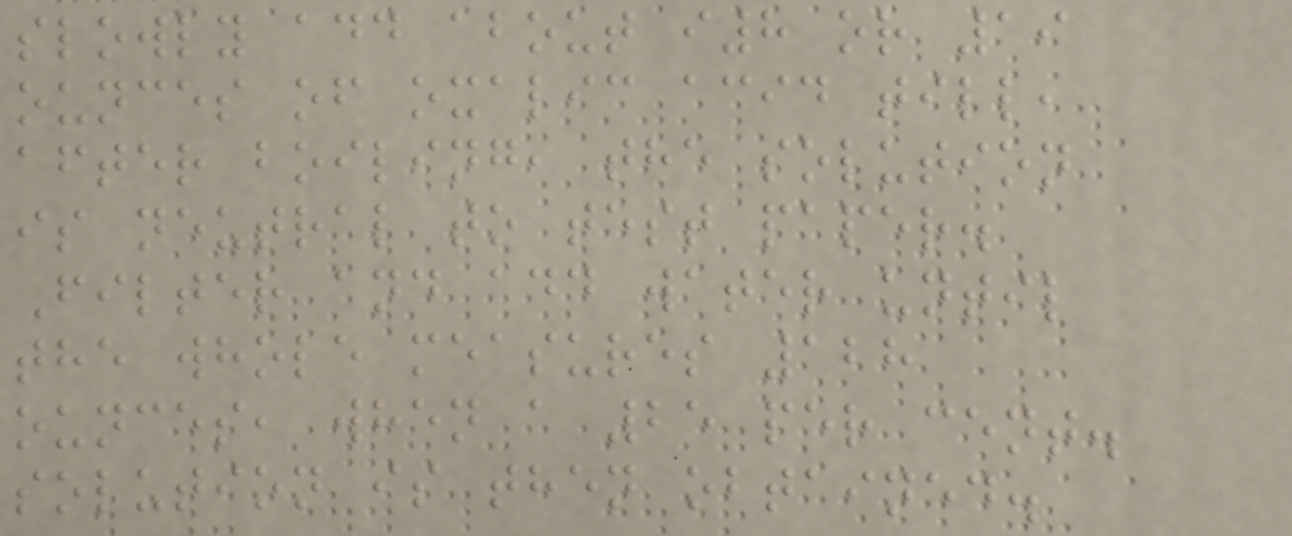slowly add about i8 or 19
ounces of oxalic acid till,
after boiling, the solution
is neutral to test paper.
Filter and add water until
the whole measures 128
ounces, when a 25 per cent.
solution is then obtained.
